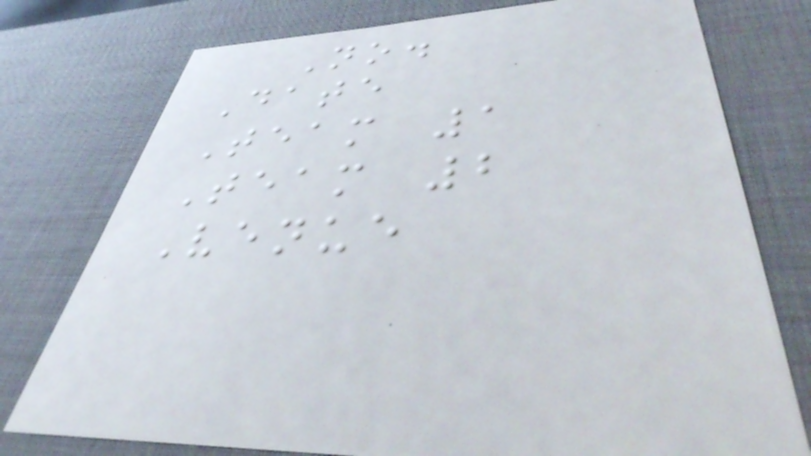No.
Date
Team 1
Team 2
Venue
